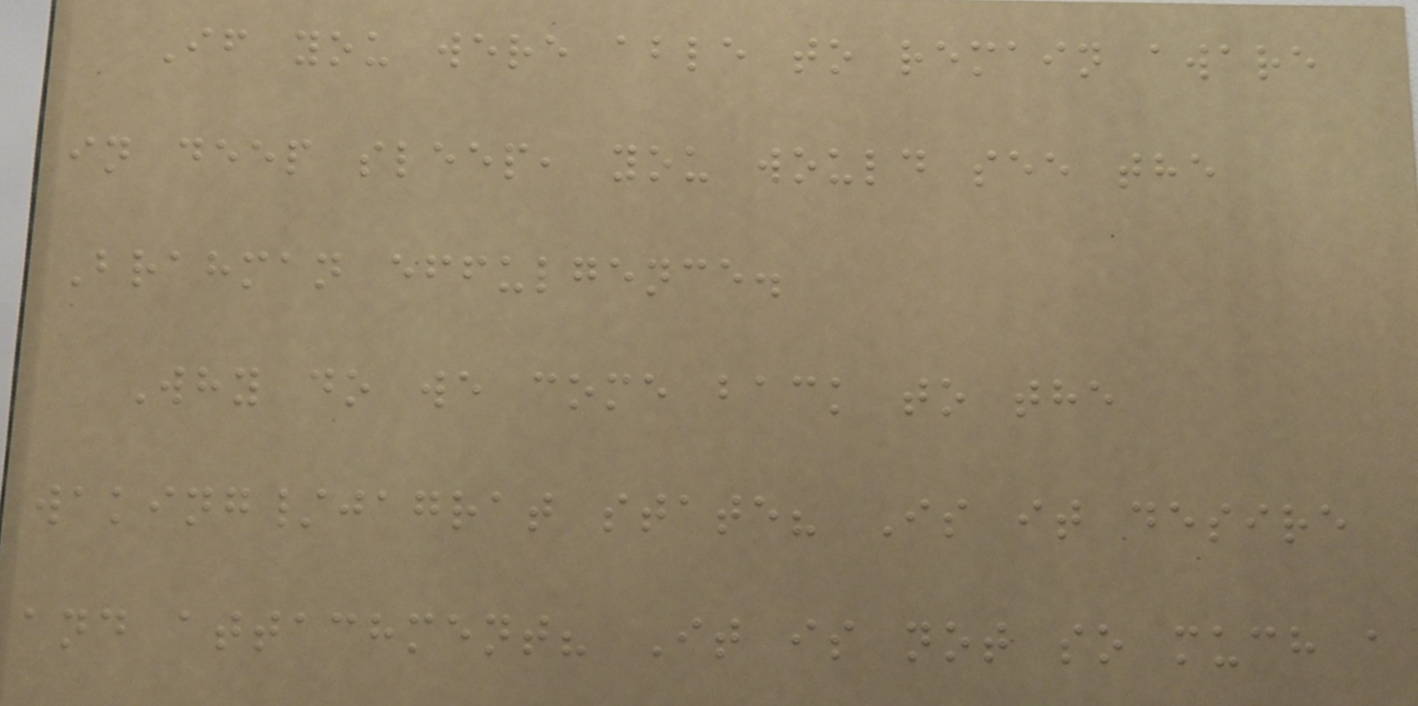If you were able to remain aware
in deep sleep, you would see the
Brahman effulgence.
Why do we come back to the
waking/jagrat state? Is it desire
and attachment? It is not so much a
